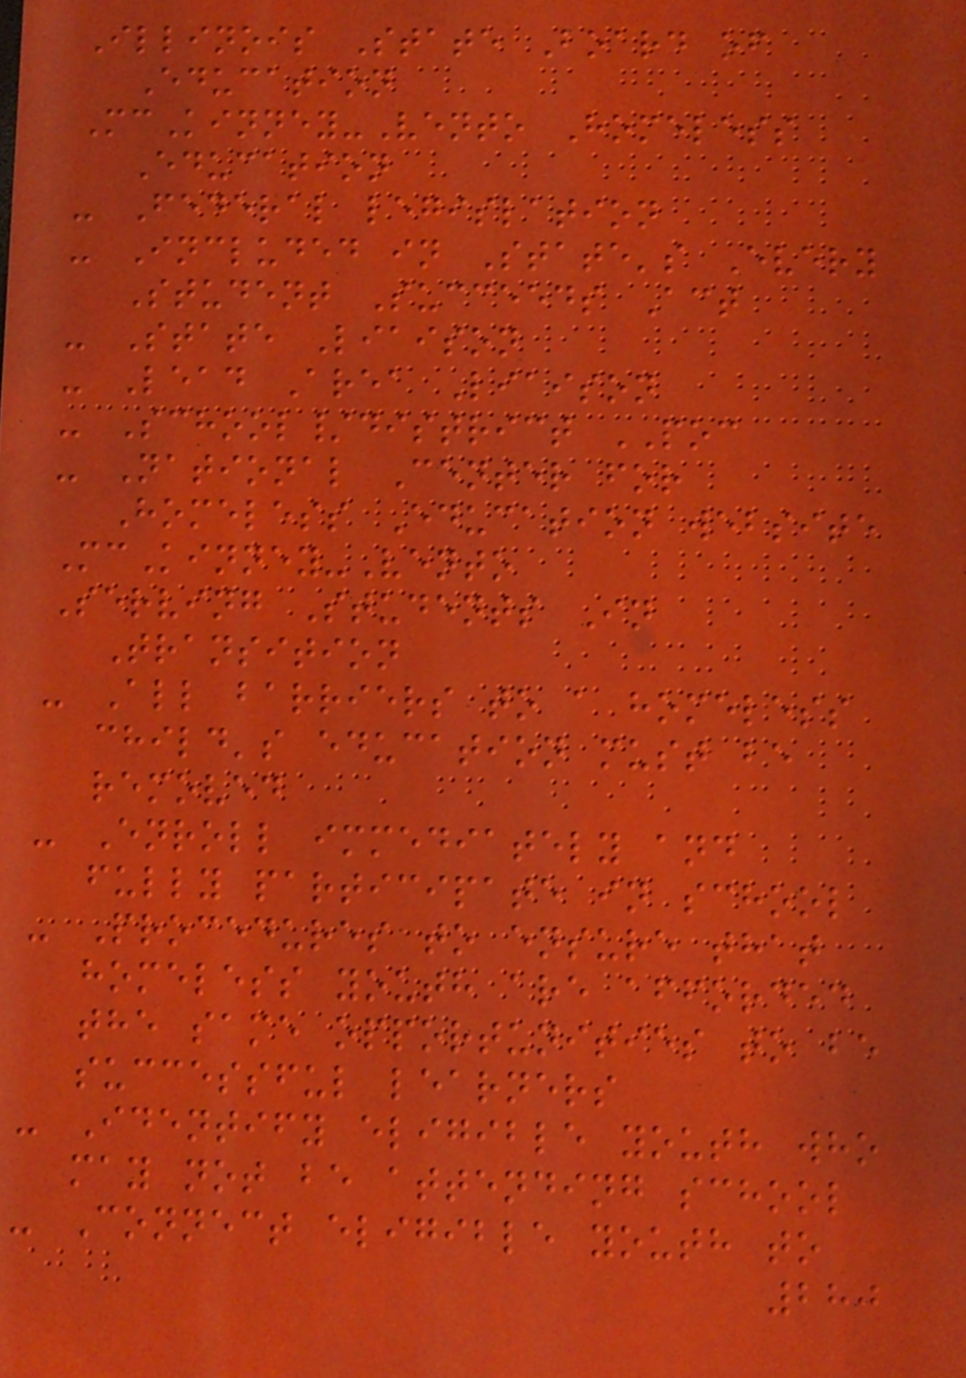Illinois State Board of
Education
McKinney-Vento Homeless
Education
- Federal legislation
- Included in State's Every
Student Succeeds Act
- State Liaison
- Lead Area Liaison
- School/district POC
- National Center for
Homeless Education website
McKinney-Vento
Serving Students In
Transition
- All barriers to a homeless
child's education must be
removed
- Enroll immediately and
fully participate in school
- Procedures to ensure that
homeless youth are afforded
the same opportunities to be
successful learners
- Identify eligible youth who
may not be attending school
- Connect eligible youth to
280
